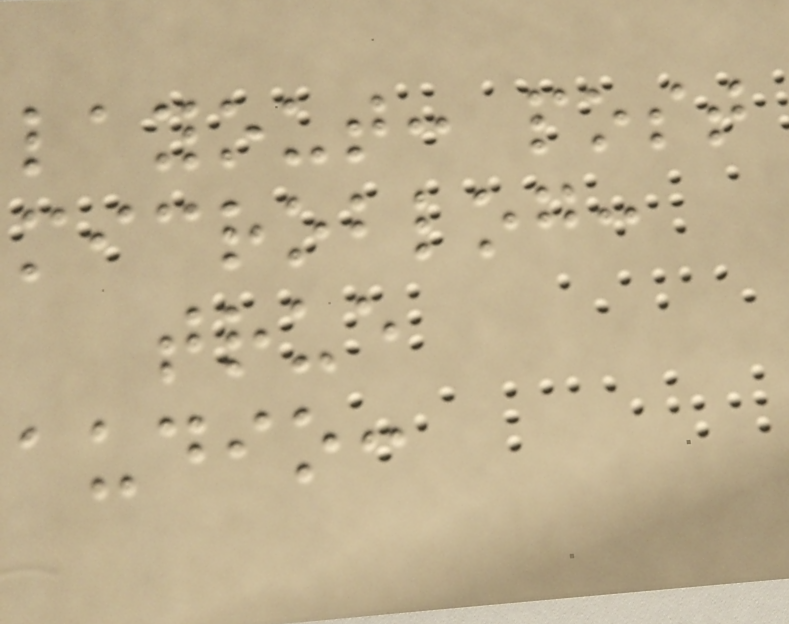layout: post
microblog:
true
audio:
